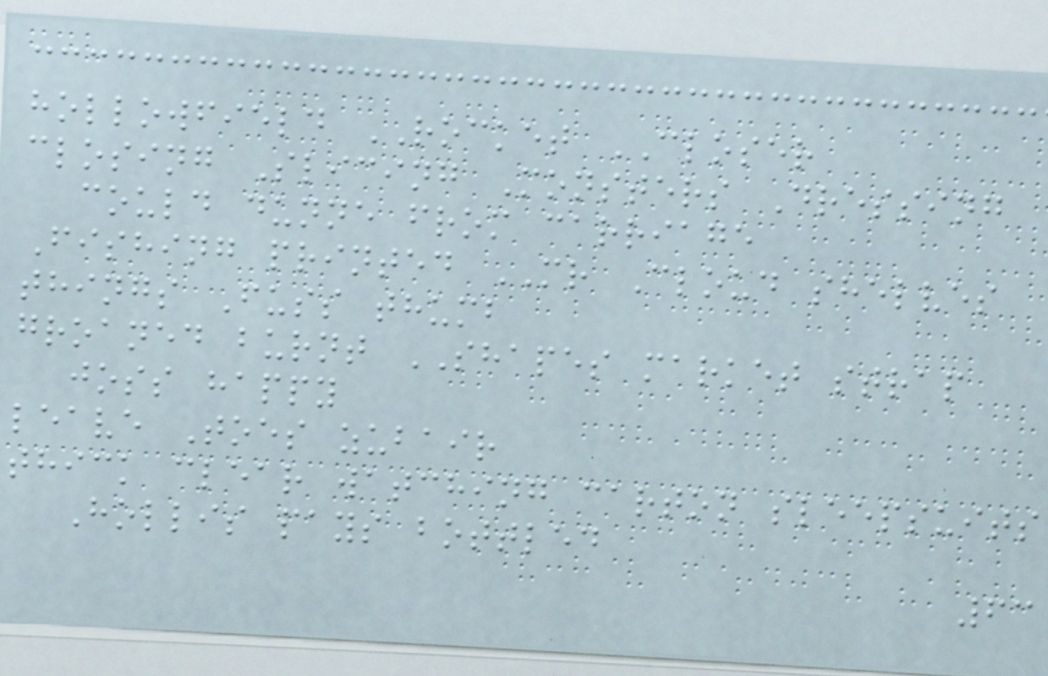hollowfield ROCKET CLOSER
closing Slicing Monsters Dressing
could dunne from carriage
Fishing printed MR Cloud shelves
things Fuss thumb
groaned burnt SHAPES market strap
joss happy
leave Toes zubair
thick clear watching carton sleepsuits
Hollis pays bottled
63
